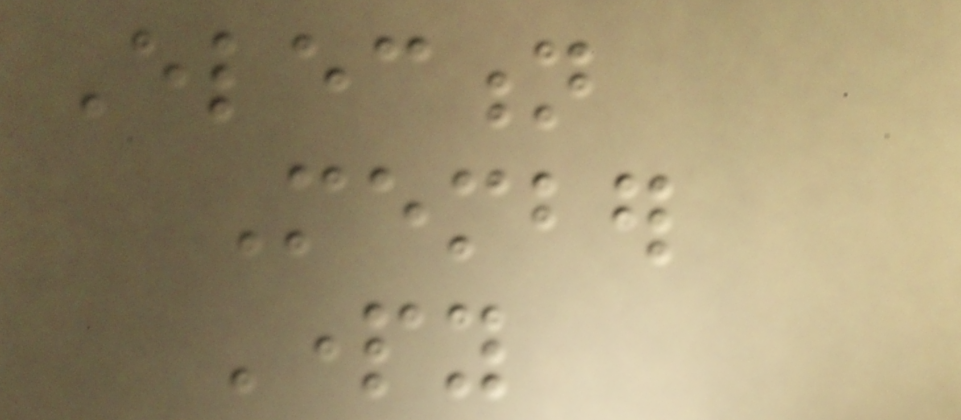Election
Member
Party
